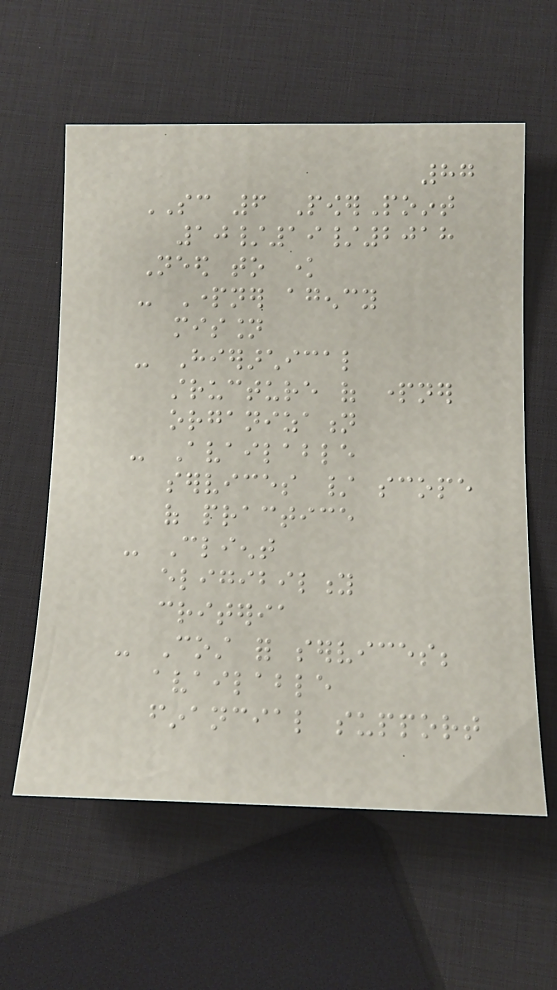87
SC 6 PowerPoint
10/19/2018
Need to know
- Partner agency
mission
- Hierarchical
structure of partner
organization
- Available
services / scope
of practice
- Client
eligibility
criteria
- Cost for services;
available
financial support
